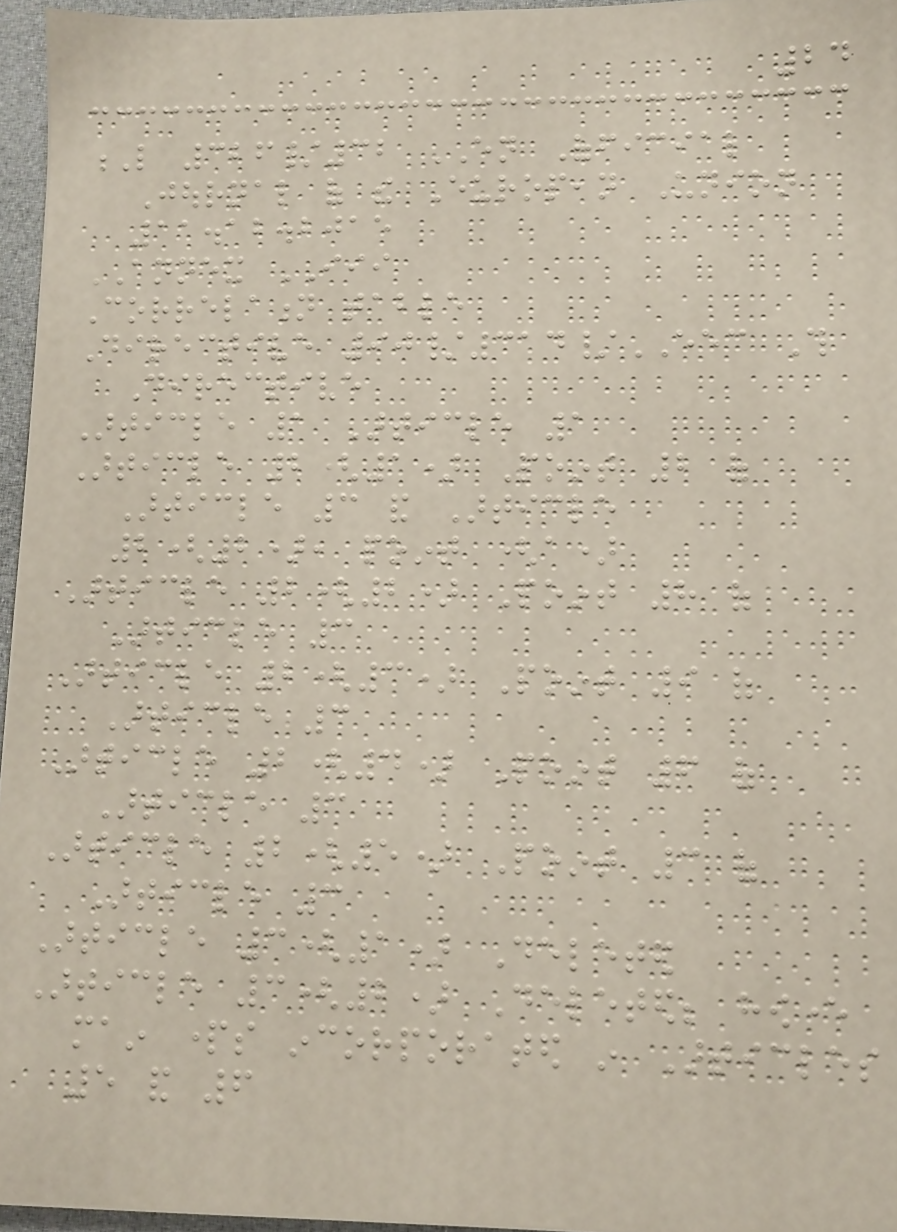24
L 326/32 EN Official
Journal of the European Union
11.12.2015
ANNEX III
Correlation table
Directive 90/314/EEC This
Directive
Article 1 Article 1
Article 2(1) Point 2 of
Article 3 and Article
2(2), point (a)
Article 2(2) Point 8 of
Article 3
Article 2(3) Point 9 of
Article 3
Article 2(4) Point 6 of
Article 3
Article 2(5) Point 3 of
Article 3
Article 3(1) Deleted
Article 3(2) Deleted; however
main parts incorporated in Articles
5 and 6
